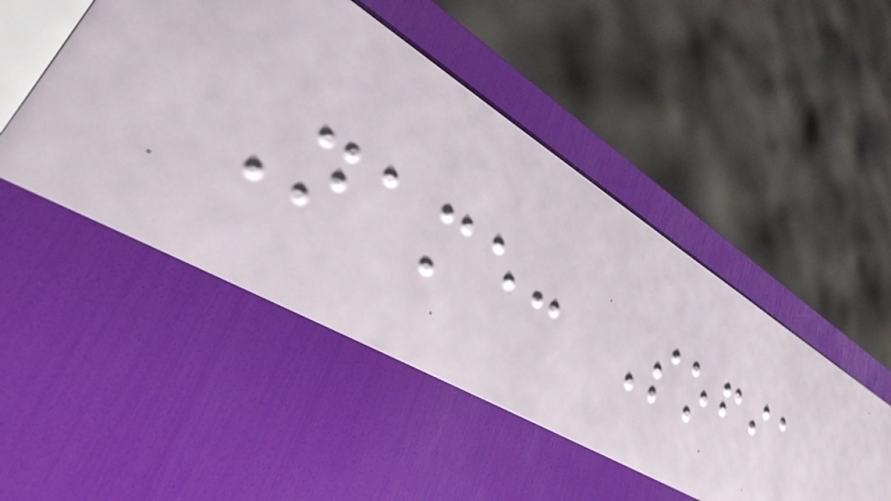Name: Sofia
